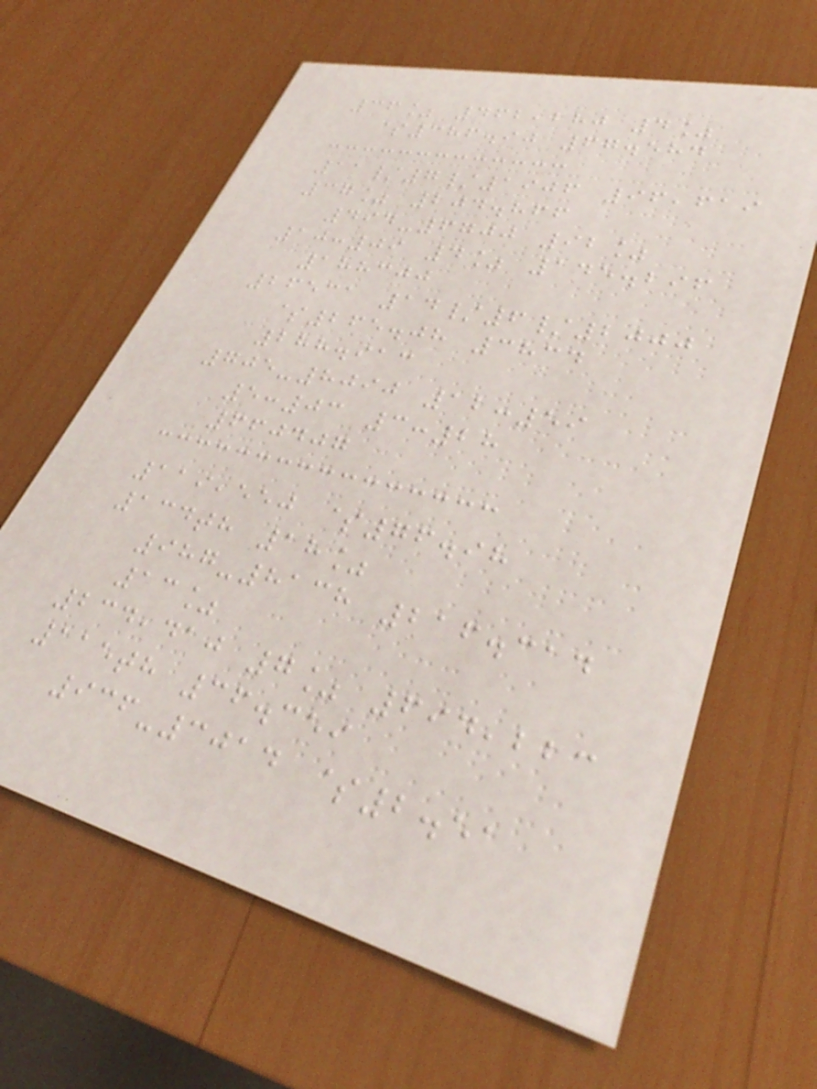36% 462,280 4%
$386.90 67.584
11/7/1906 96,619
37% 204.866
494-6700 92%
10:09 4% 145.296
188300
26531 14/6/2000
$265.08 3834
288.913
705-8090 12:59
5:03 3:28
660407
119,550 $76.98
134th 18%
987-8138 216.314
13%
234,410 7% 694,223
115th 36.359
936-3014 $2.51
